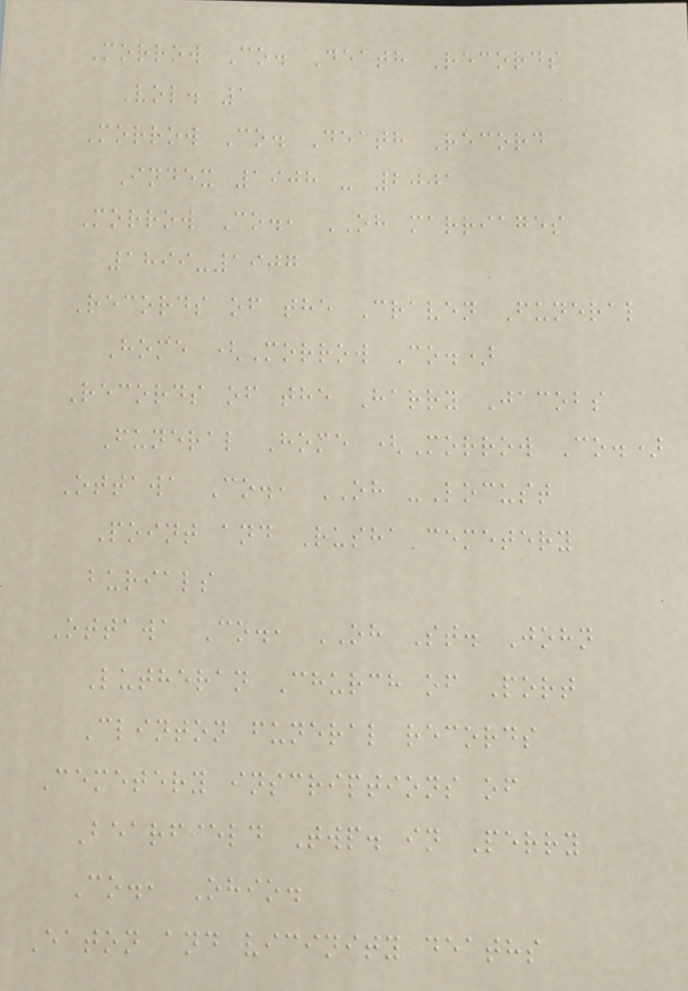Morrow Co. Death Records
Vol. 1
Morrow Co. Death Record
Index 1908 - 2001
Morrow Co., OH marriages
1899-1907
Records of the Craven Funeral
Home (Morrow Co.)
Records of the Harry Jacobs
Funeral Home (Morrow Co.)
Ottawa Co., OH -Locust
Point and Rusha cemetery
burials
Ottawa Co., OH St. John
Lutheran Church of Port
Clinton funeral records
Cemetery inscriptions of
Bearfield Twp. in Perry
Co., Ohio.
Eaton and vicinity deaths
